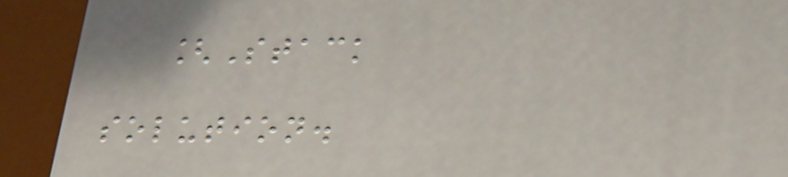[Stack
solution.
